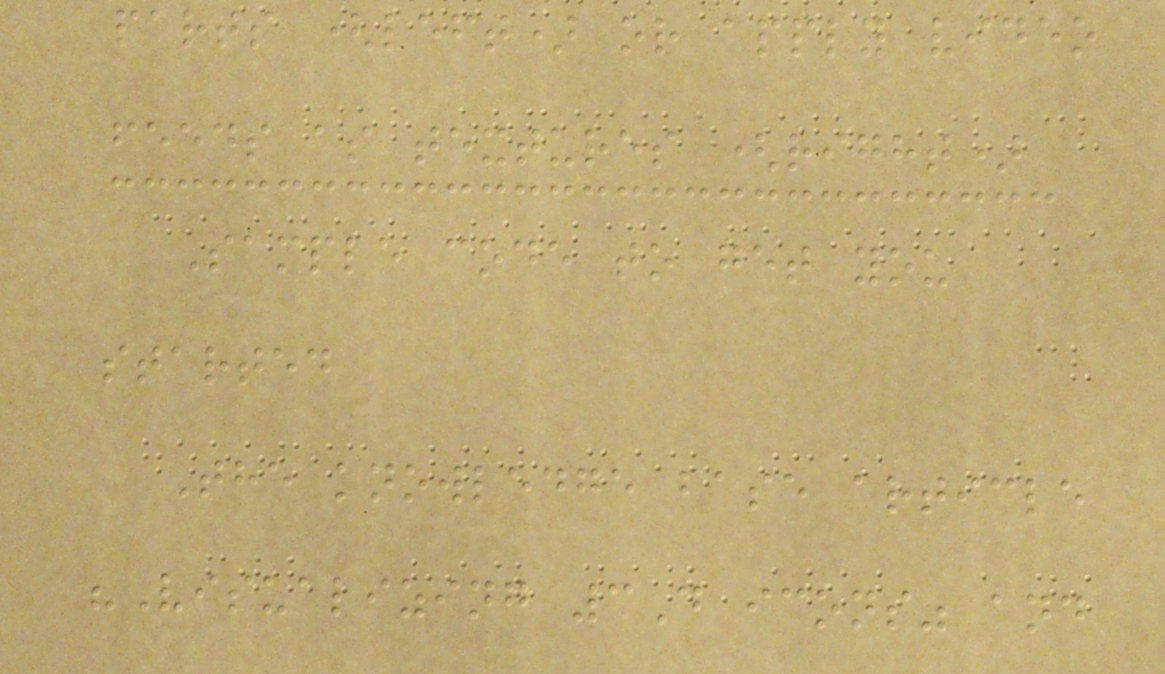parts (left) or apply video
feeds as textures (right)
Sample code to get you
started
The knowledge base article
"Visualizing 3D icons" and
